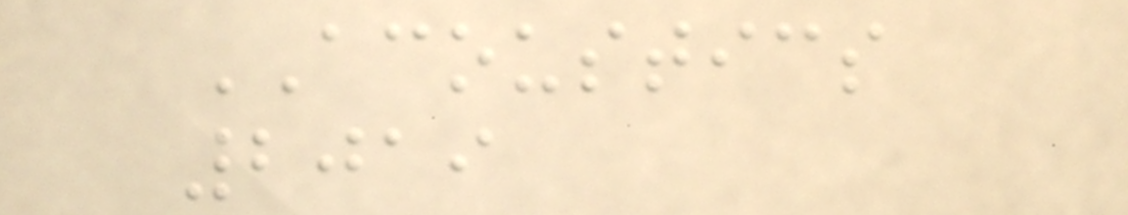ACOUSTICS
2019
